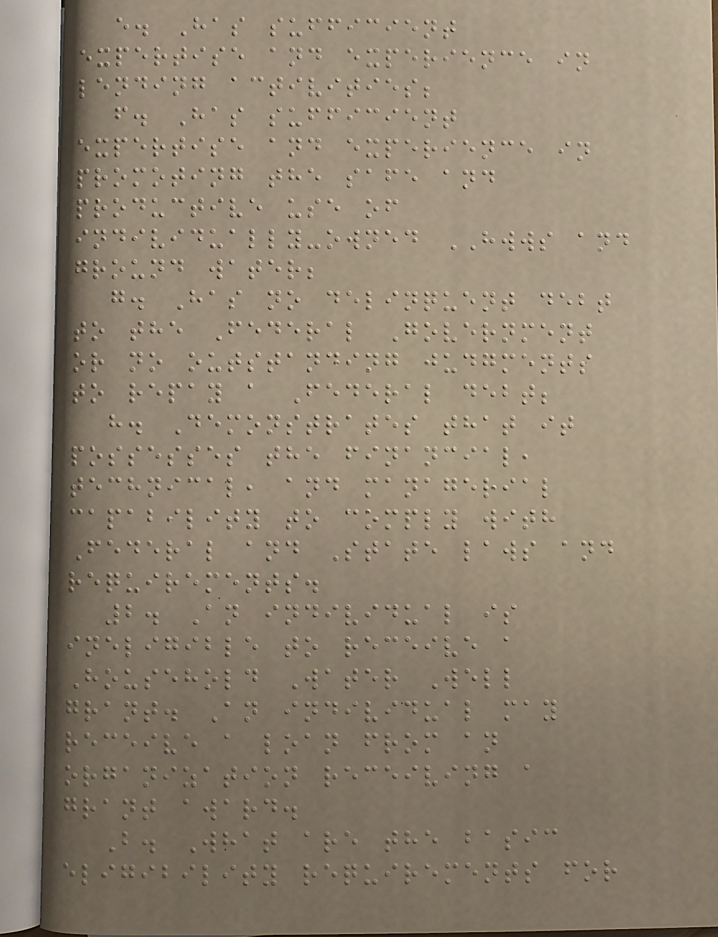e. Has sufficient
expertise and experience in
lending activities;
f. Has sufficient
expertise and experience in
promoting the safe and
productive use of
individually-owned HWWS and
ground water;
g. Has no delinquent debt
to the Federal Government
or no outstanding judgments
to repay a Federal debt;
h. Demonstrates that it
possesses the financial,
technical, and managerial
capability to comply with
Federal and State laws and
requirements.
2. An individual is
ineligible to receive a
Household Water Well
grant. An individual may
receive a loan from an
organization receiving a
grant award.
B. What are the basic
eligibility requirements for
